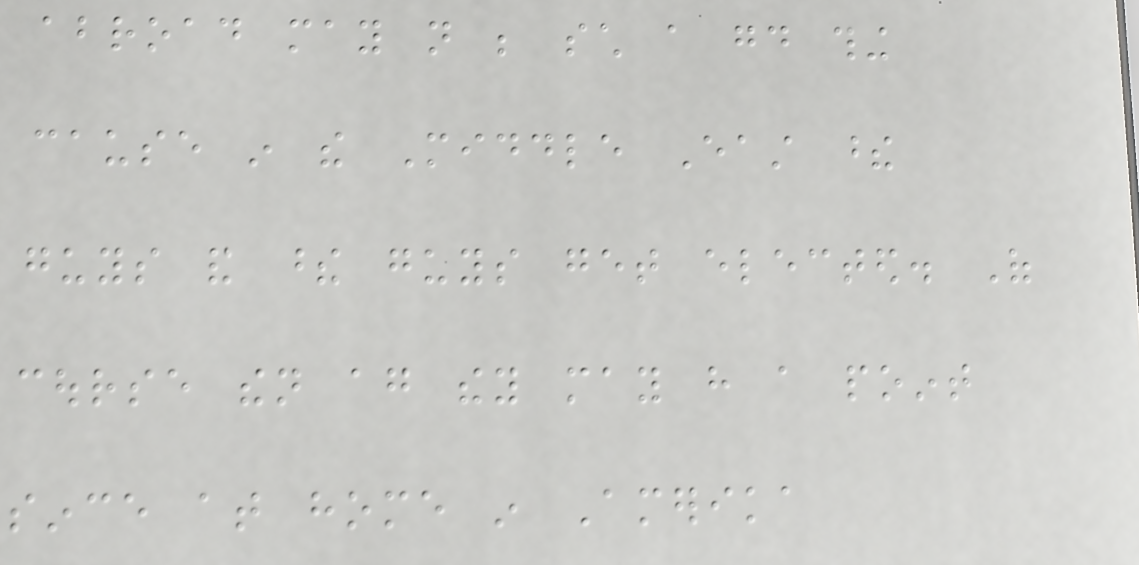abroad may not be such a good thing
cause in the Middle East these
guys and these guys get elected. Of
course then again they may have a point
since at home in Amerika
